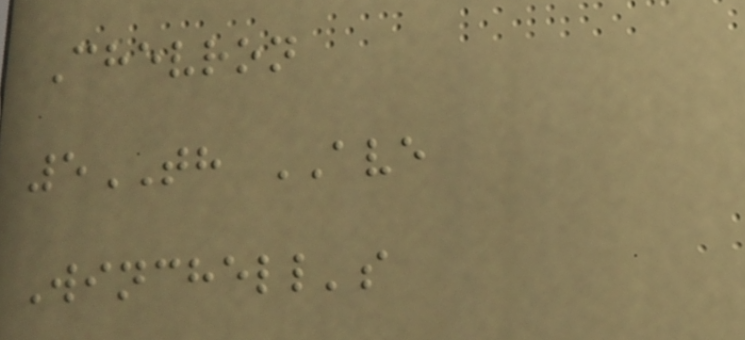Chevron
5TH AVE
Winchell's
